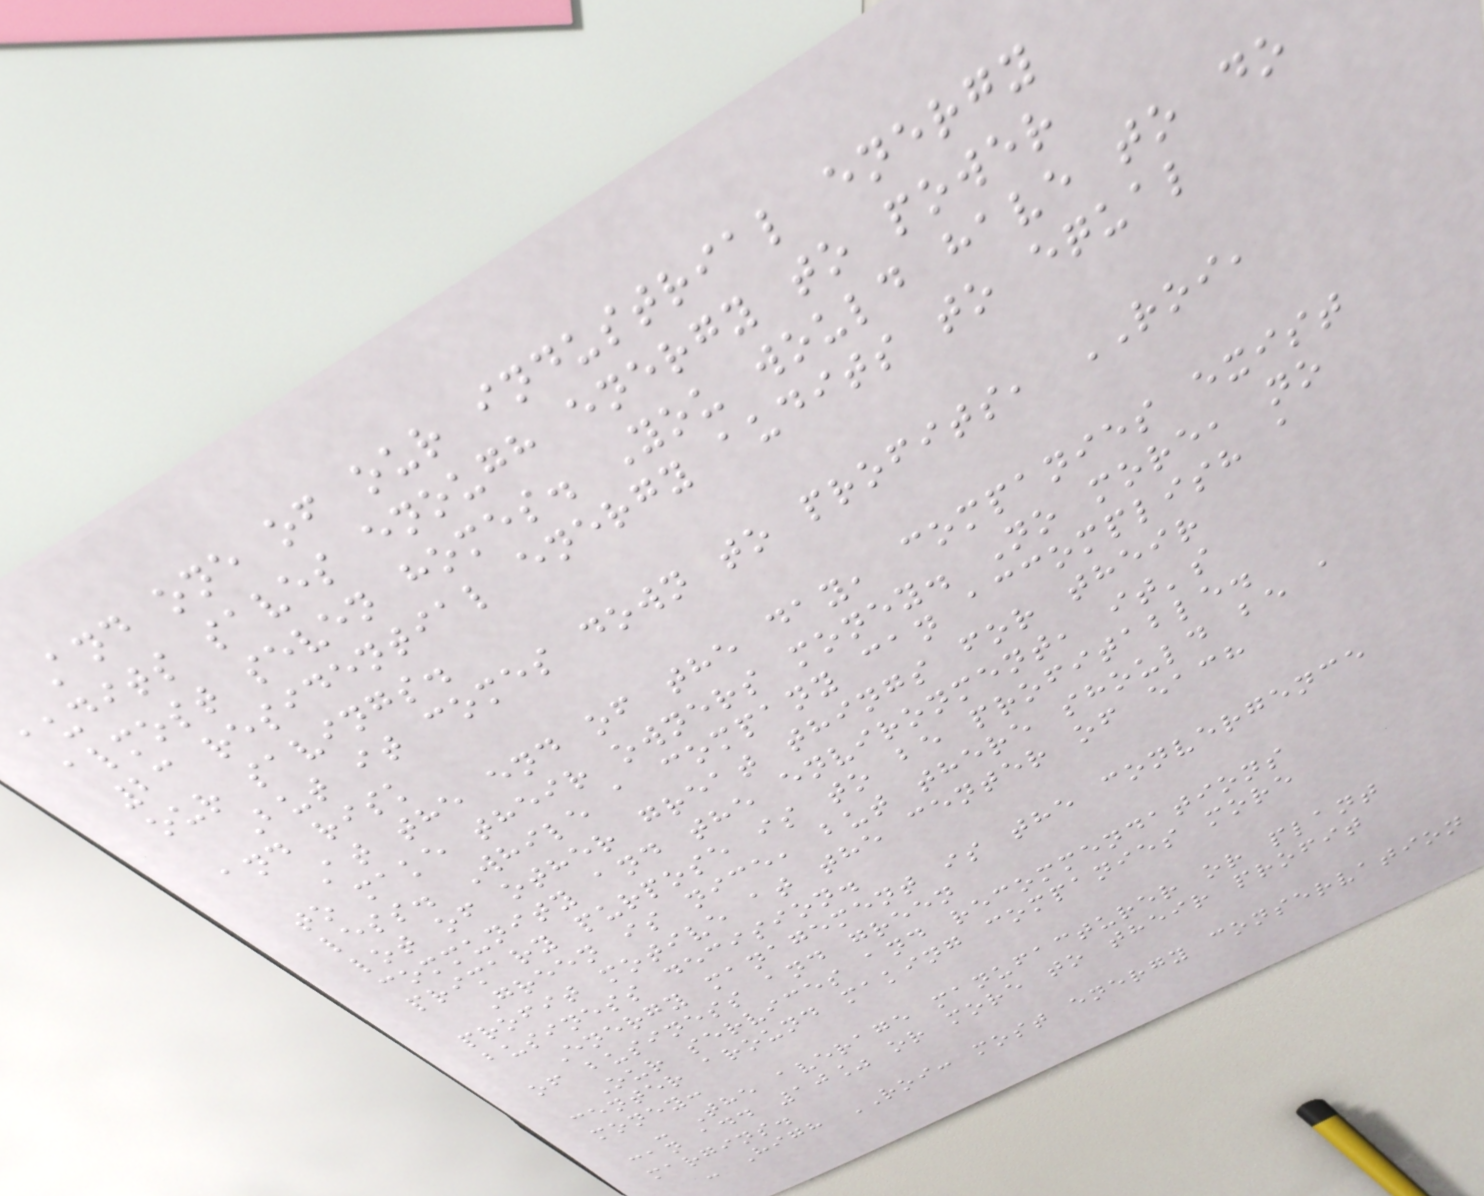And one of our industrial energy
audits saves enough energy to power
almost seven homes. You would have to do
23 residential energy audits to equal
our savings.
But it comes down to profits, ROI,
and risk
At the end of the day, companies exist
to make their owners money. No more, no
less. While a company can accomplish a
lot of other great things for their
community and the environment, it's
primary purpose is to be profitable.
Green is nice, but there should be a
profit motive at the center of each
business decision.
Energy management is the convergence
of business and green
Our services and recommendations
center around making companies more
money:
- The average manufacturer or plant
can add 10% or more to their profit
margins.
- High ROI: most energy conservation
